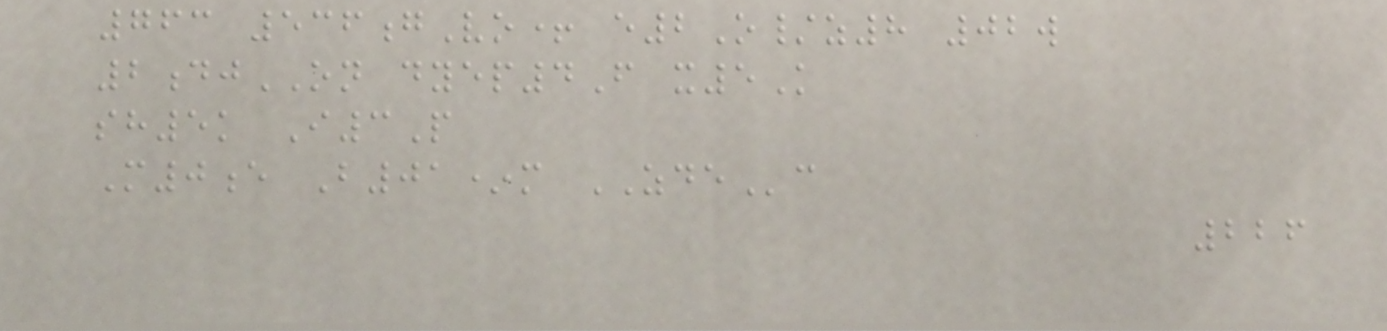763 536gVo+ e2O/z8 02w
2djON dyep4F x5K
sh5k I3P
M0e B01*m ZDEc
226
